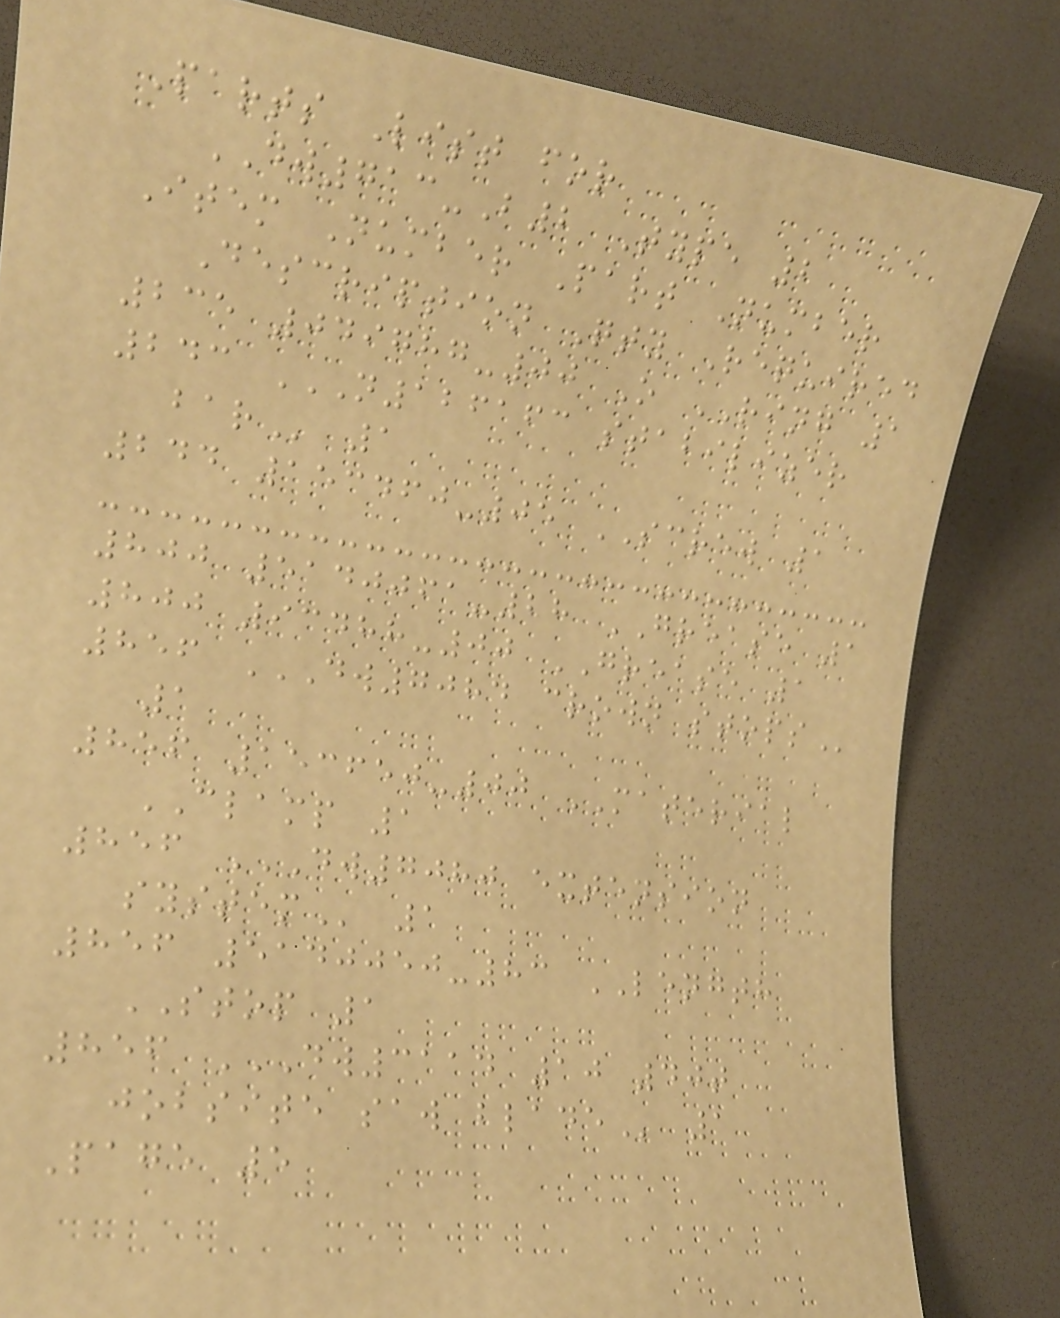Parts List for
DW713-B2 Type 2
Item Number Part Number
Description Qty Required
235 049787-00 O RING 1
243 N126163 STABILIZER
BAR 1
244 153460-05 SCREW 1
800 5140061-28 GREASE 1
800 93488-00 GREASE 1
856 DW7084 CROWN STOPS
1
856 153650-00 MATERIAL
CLAMP 1
856 DW7080 EXTENSION
SYSTEM 1
856 5140050-83 LENGTH
STOP 1
856 DW3114 10 40T
JOBSITE SAW BLADE 1
Page 5
